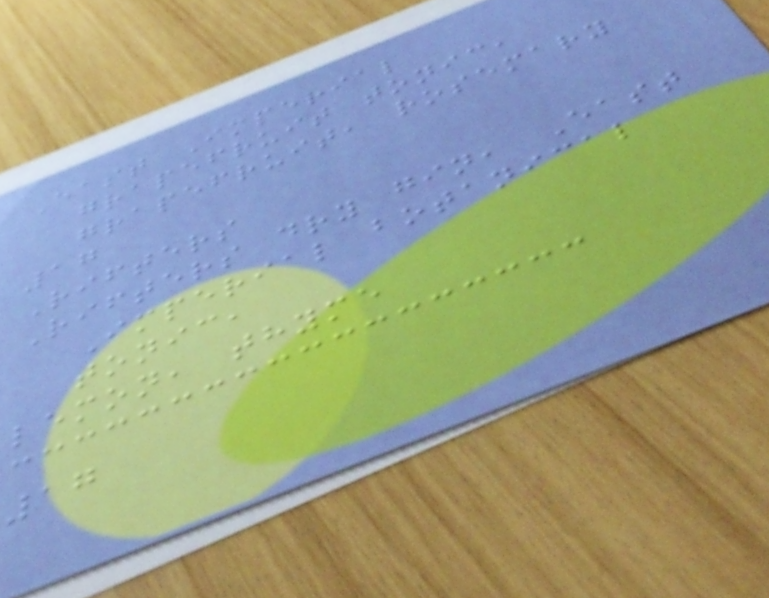East Imperial
grapefruit tonic,
grapefruit, rosemary
17
Rifters
Rifters dry gin, East
Imperial botanical
tonic,
lemon, thyme
17
